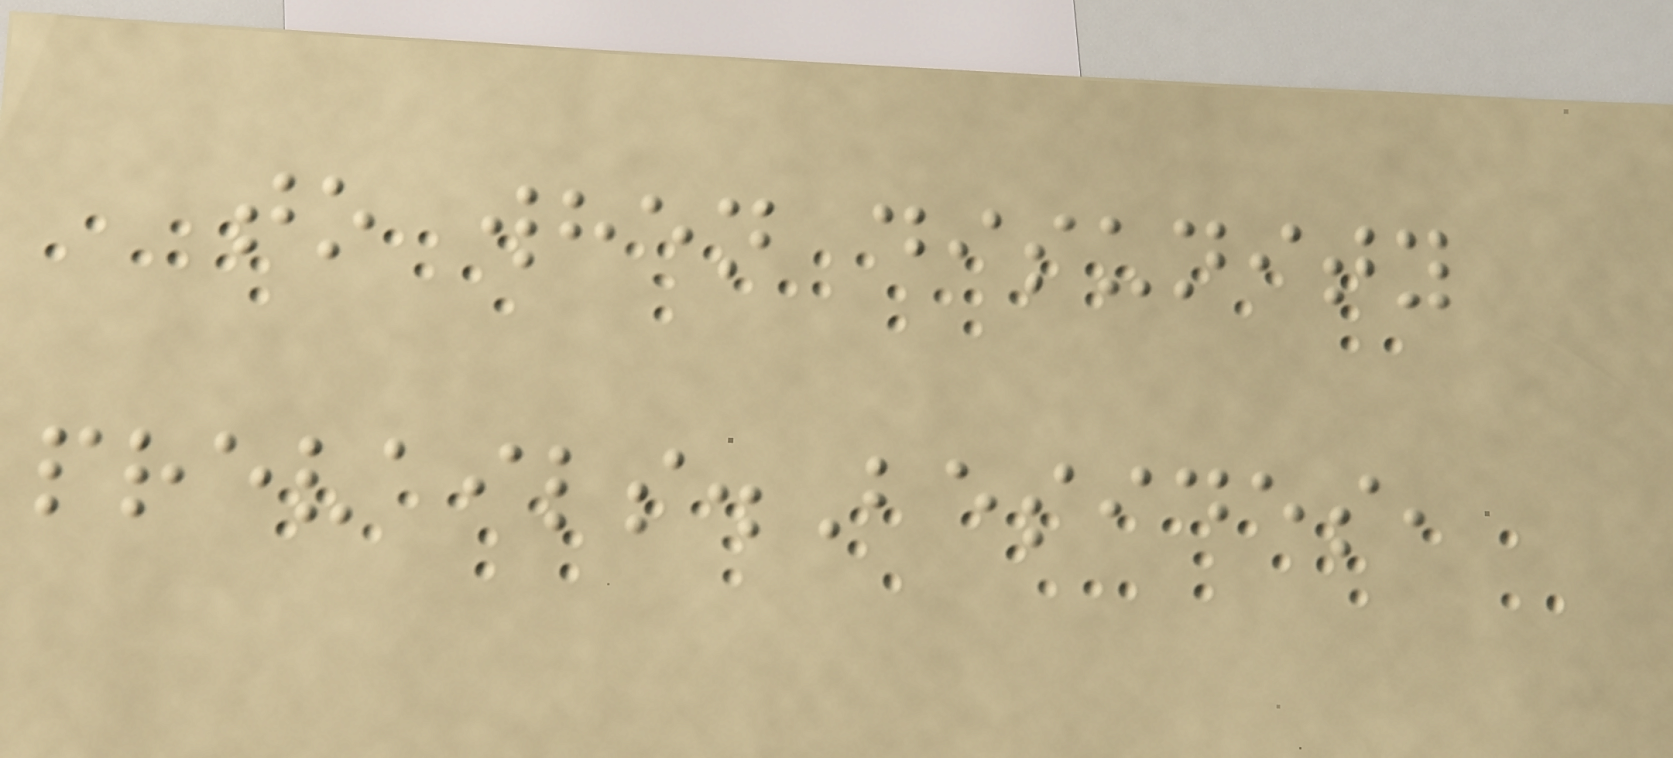to when disunity
prevails.Besides,
